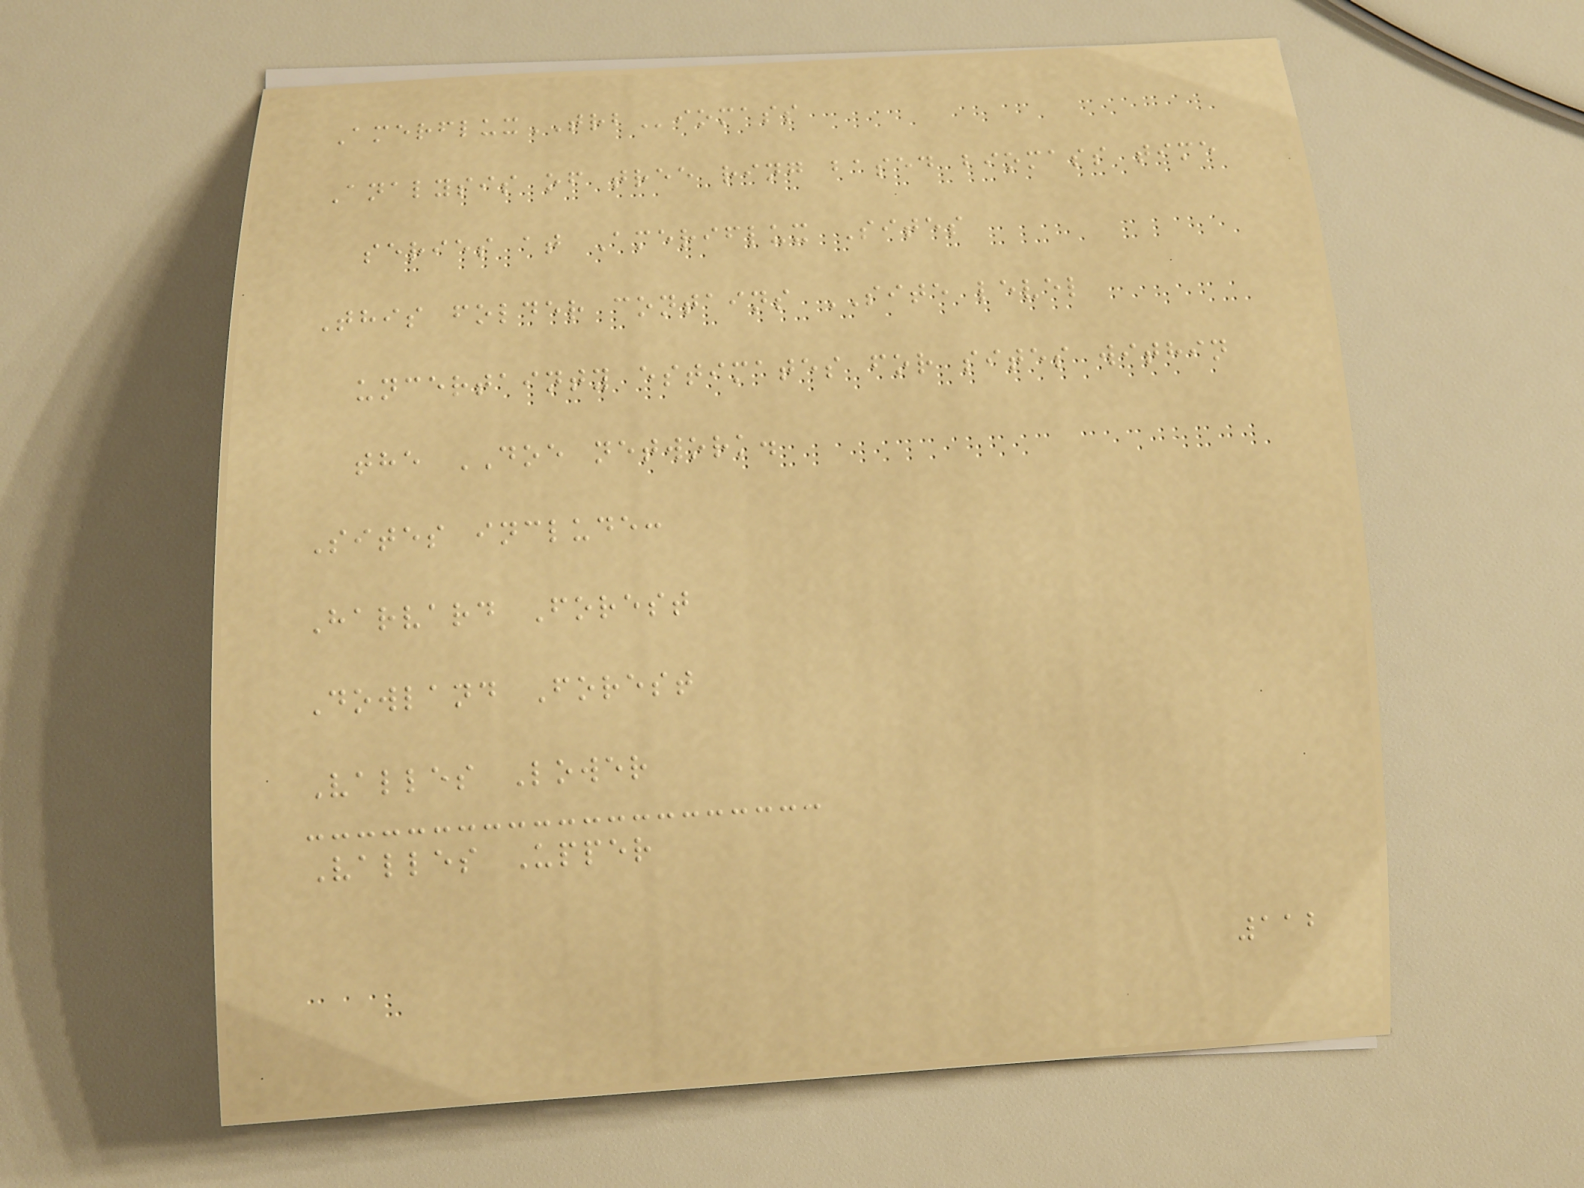AmerfluxTRBiomass
Analysis of tree ring based biomass time
series at Ameriflux Sites
This folder contains SITE level
uncertainty estimates for sites within
the DOE network.
Sites include:
Harvard Forest
Dowland Forest
Valles Lower
Valles Upper
112
